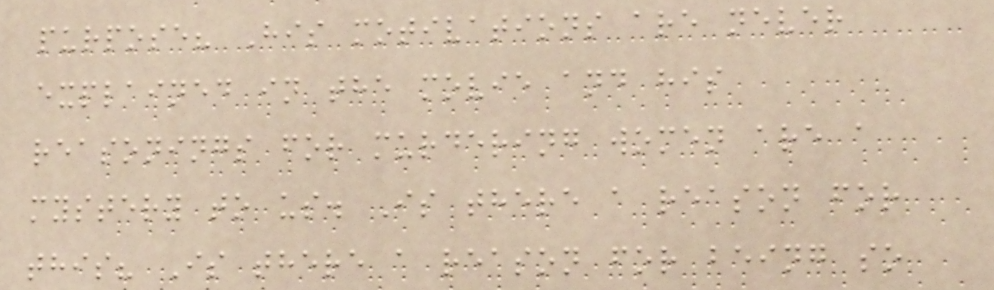purpose? His motivations are never
explained in the movie and his
reasonings for murdering women are a
mystery to us. Is there a reason for
this? Is there a reason for being so
